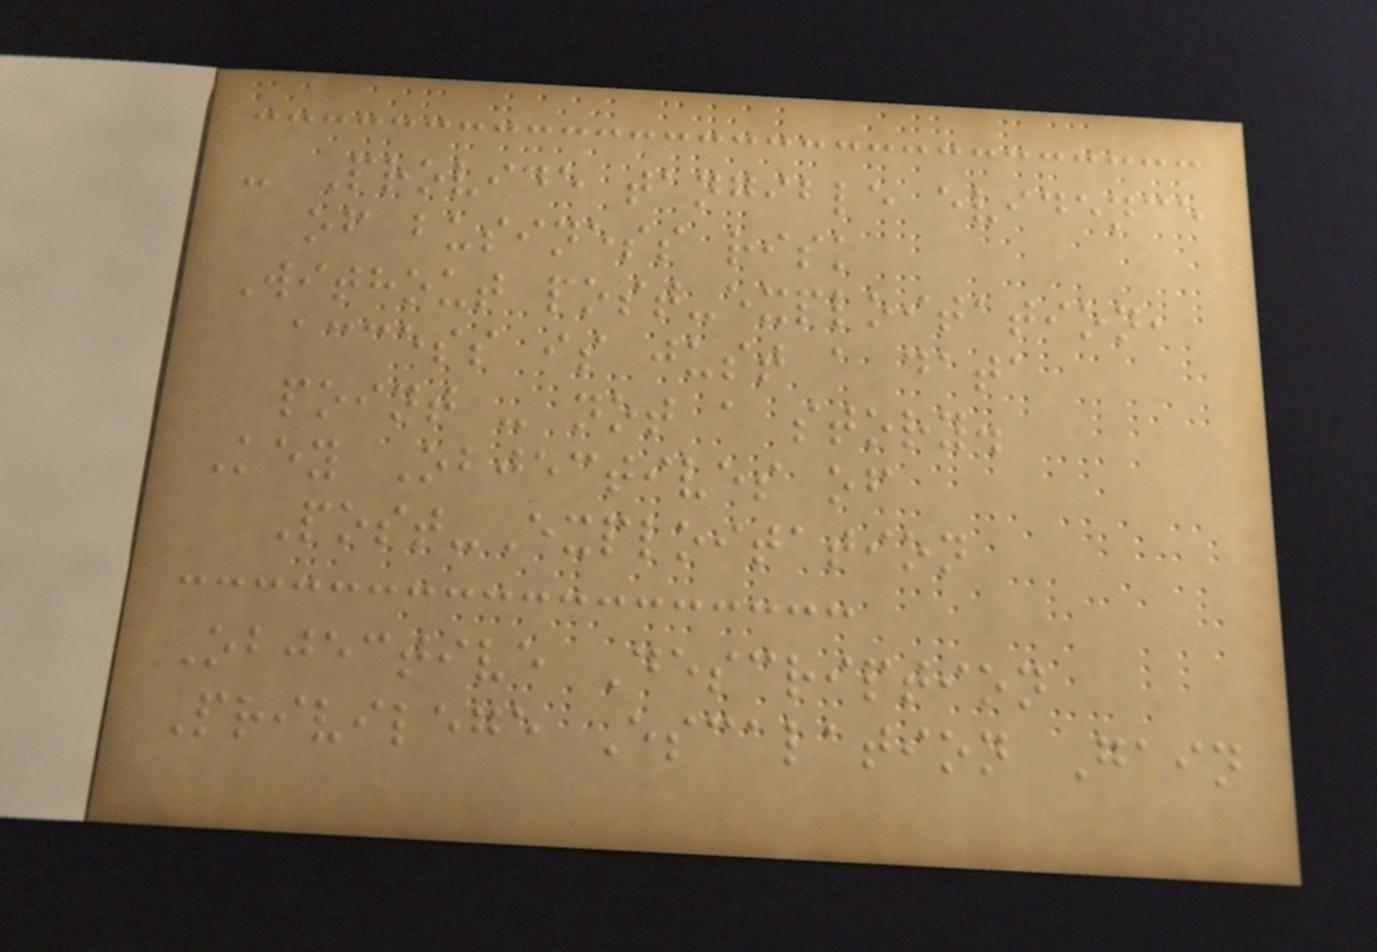- Provide tangible evidence
of business risk
Without post-exploitation,
access is just a data
point - not a story.
Key Objectives of
Post-Exploitation
Objective Description
Privilege Escalation Gain
